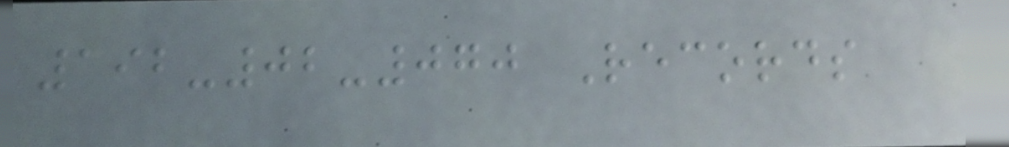192-02-070 Records
